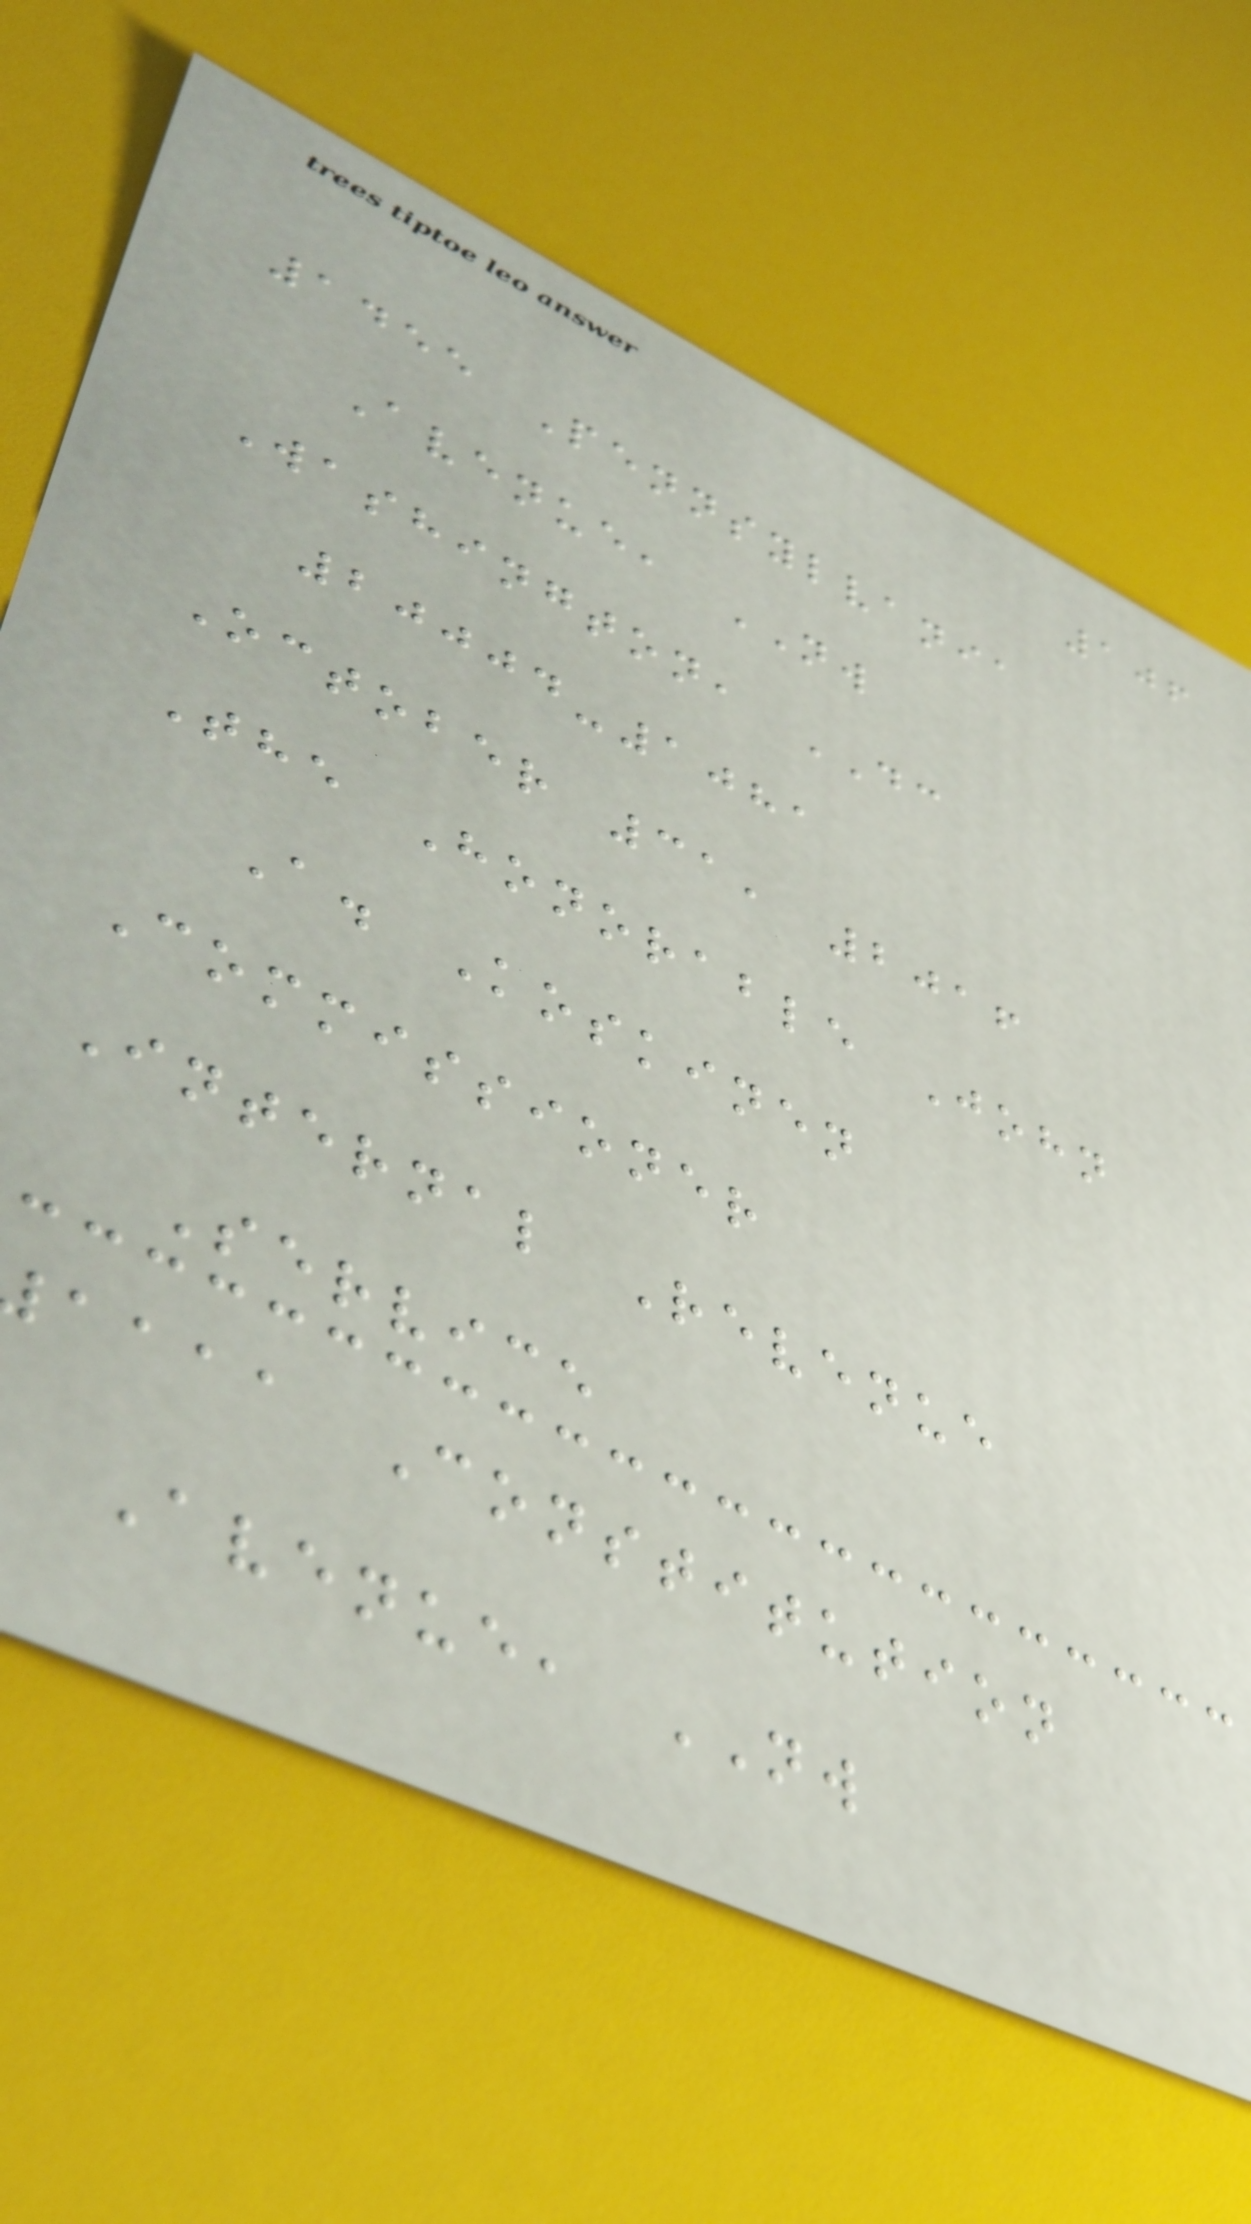106
1455 Pennsylvania
Avenue, NW
Washington, DC
20004-1081
October 31, 2016
The Honorable John
A. Koskinen
Commissioner
Internal Revenue
Service
aaaa Constitution
Avenue, NW
